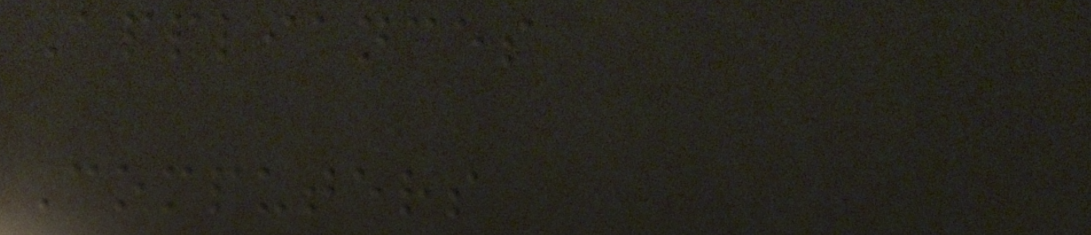Appliances
Computers
